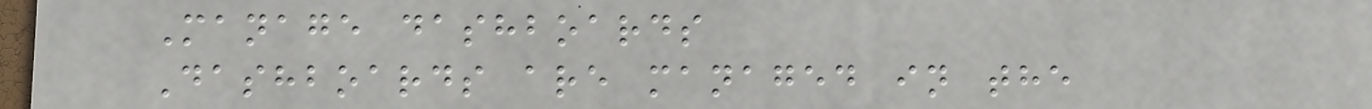Manage dashboards
Dashboards are managed in the
